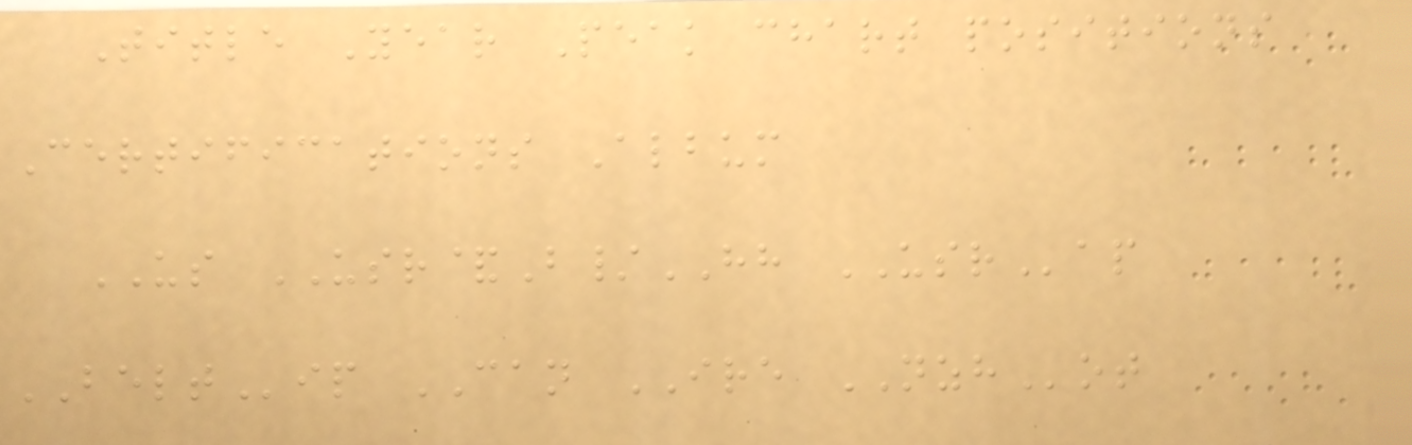Title Year Peak chart positions
Certifications Album
US USR&B/HH USRap
BELTip CAN IRE NZHot
